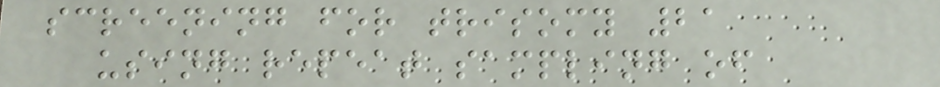screening for trisomy 21
using repeat sampling of
